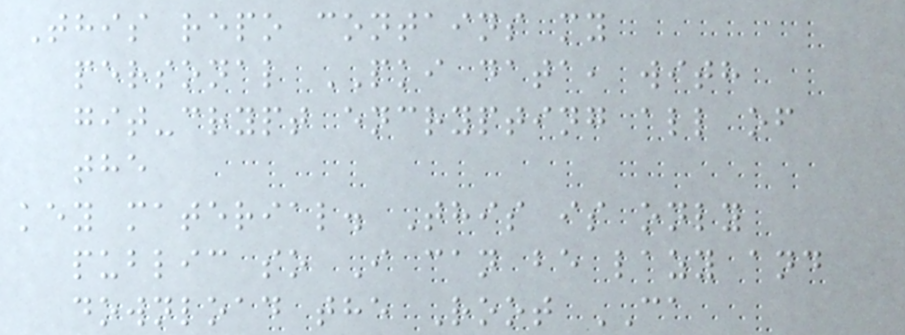This repo contains my
personal PKI data, with
git-crypt encrypting all of
the
key material. This is only
public so I can be lazy and
download the Root CA
